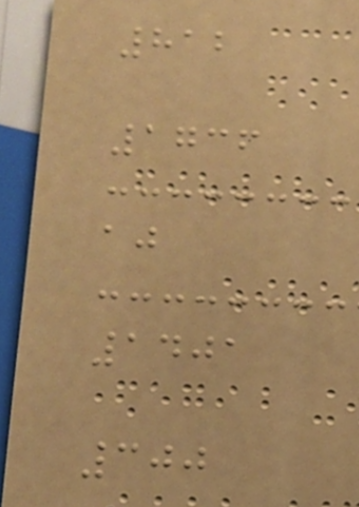812
1736
aj
1401
300
